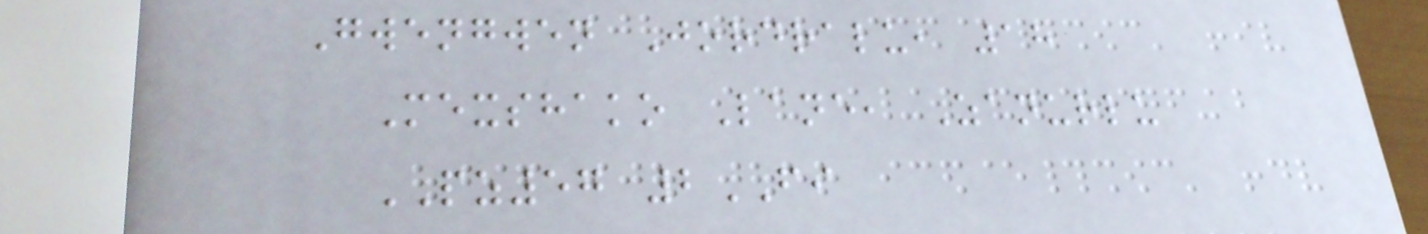Gwengwen Jordralu, 18
Mexshako Lane, Zanurlu
PZ57 2FI
